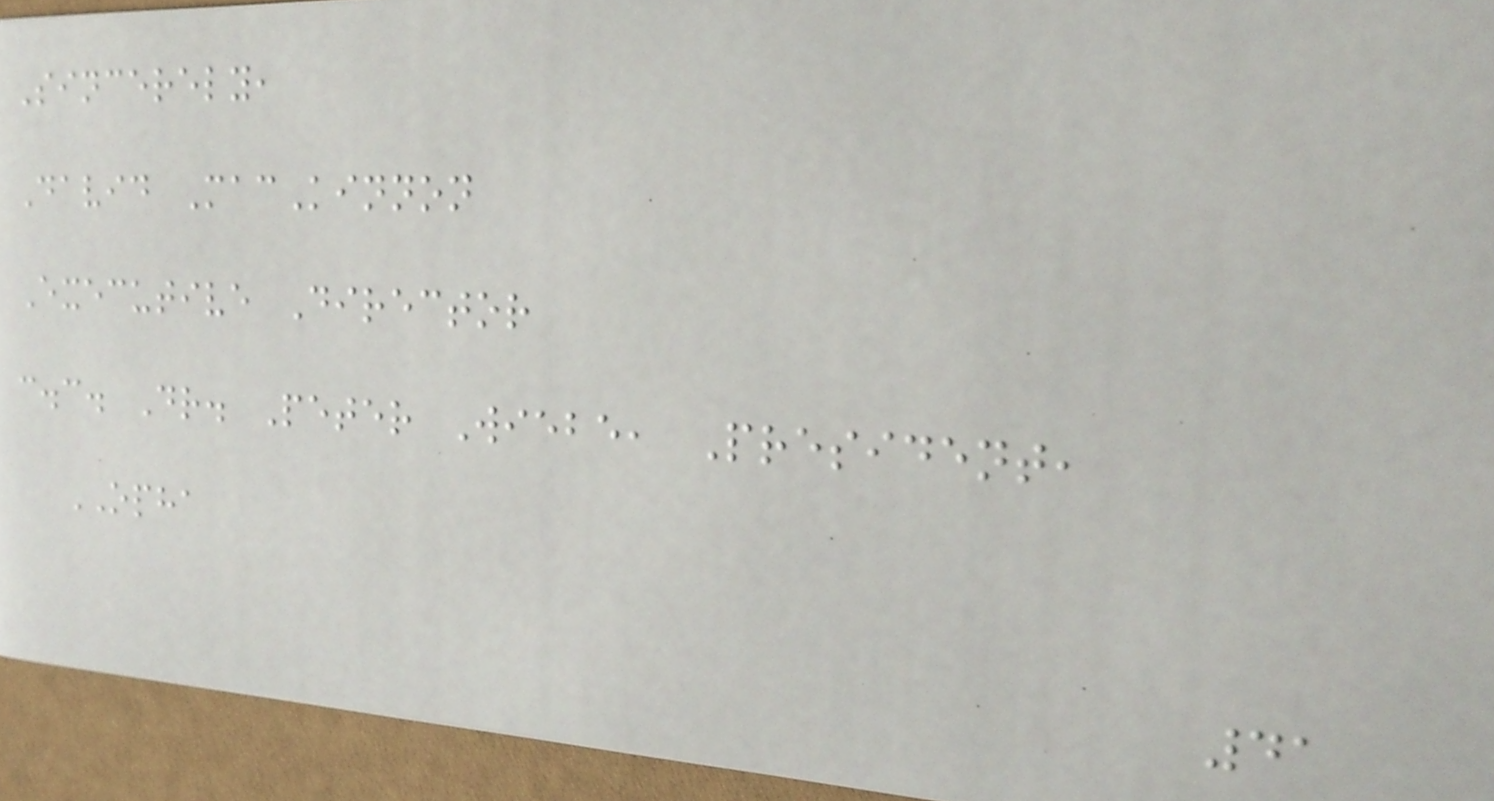Sincerely,
David MacKinnon
Executive Director
c.c. Dr. Peter Wiebe, President,
OPHA
41
